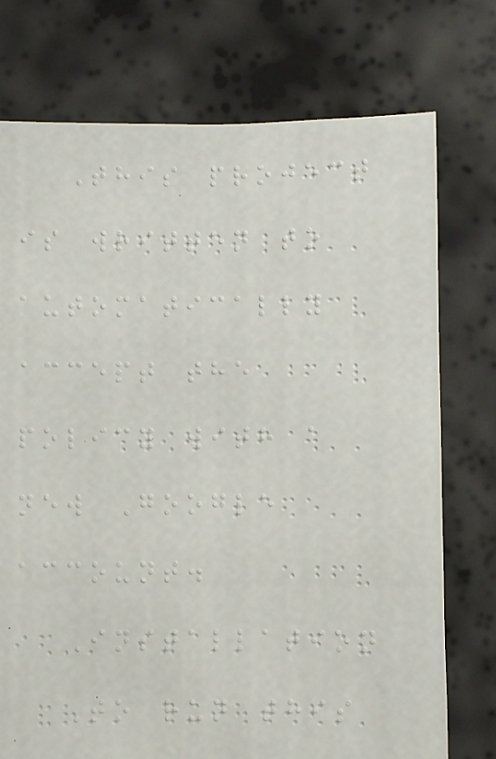This project
is written to
automatically
accept the
policy with a
new Google
account.
Installation
To run this
